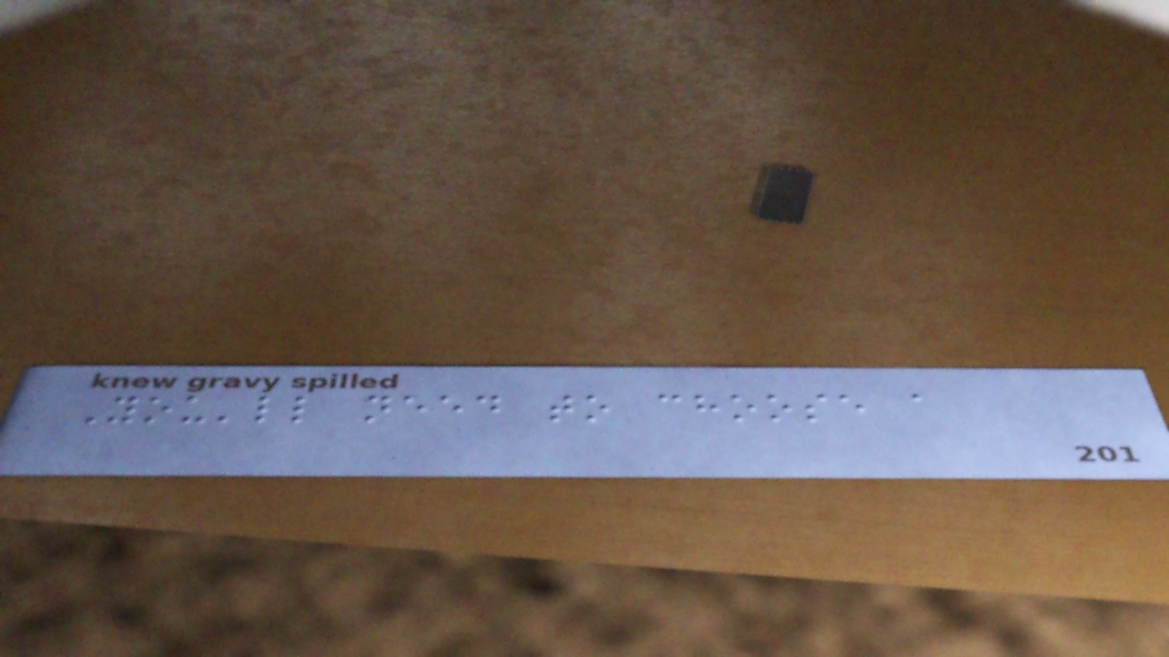You'll need to choose a
